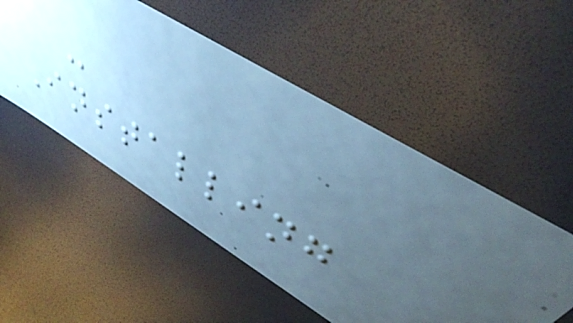-
Installing
